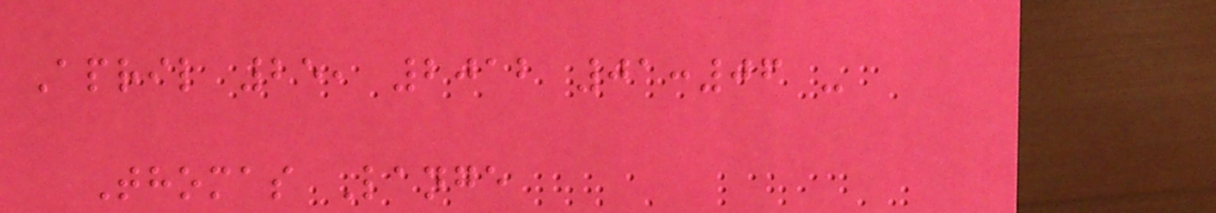April 25, 2012 01:06 -
Thomas Lange
